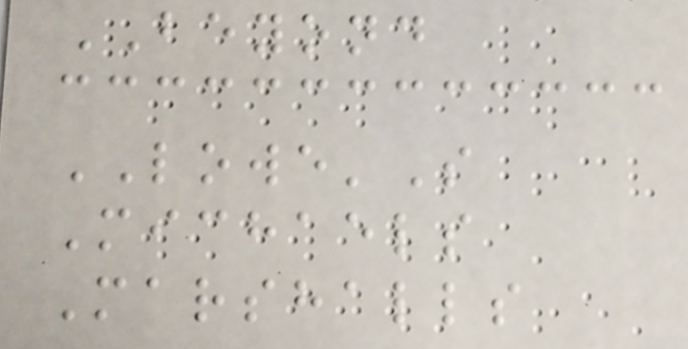BEYOND
LOWE'S
Michaels
Marshalls
